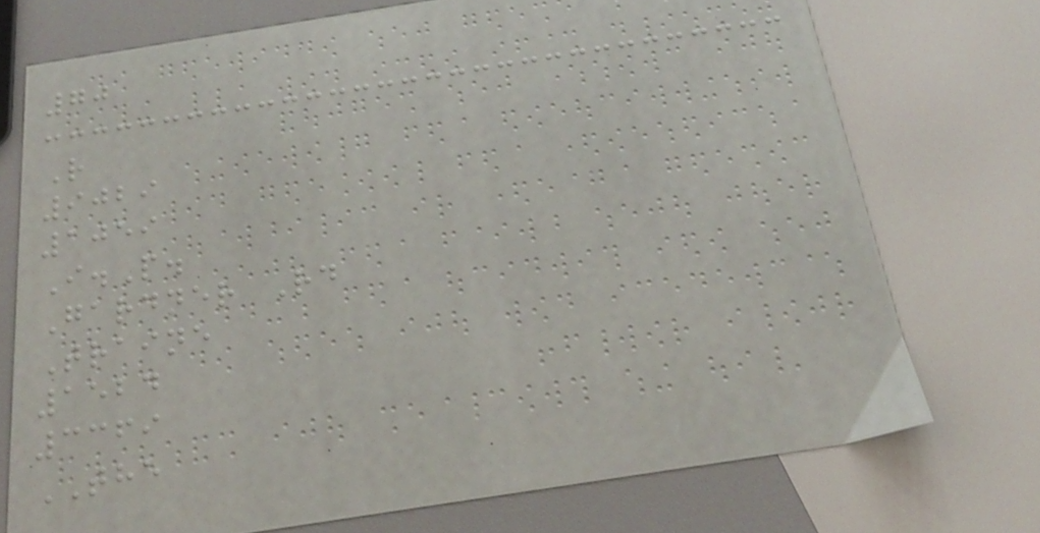70
R
9029
1059
I.P.
Gardner Rd
Traine
1524
3369
THE
